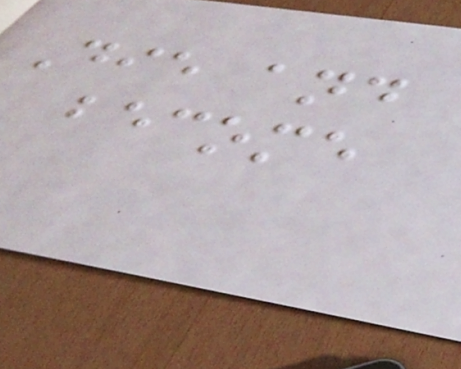Die and
become
